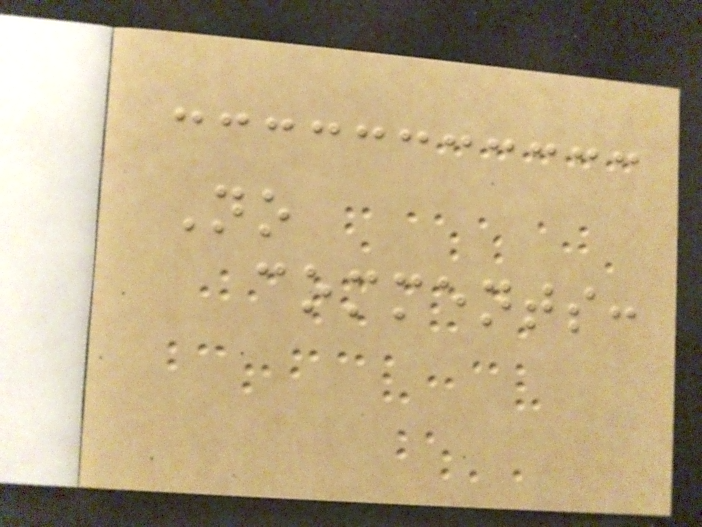No
comments:
